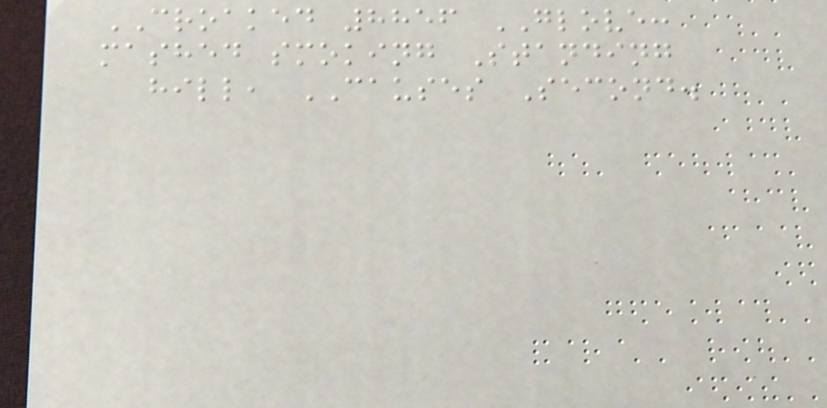CROAKED 8856 GLOVE:
mashed smoking Standing
hill, CAUSES Second.
